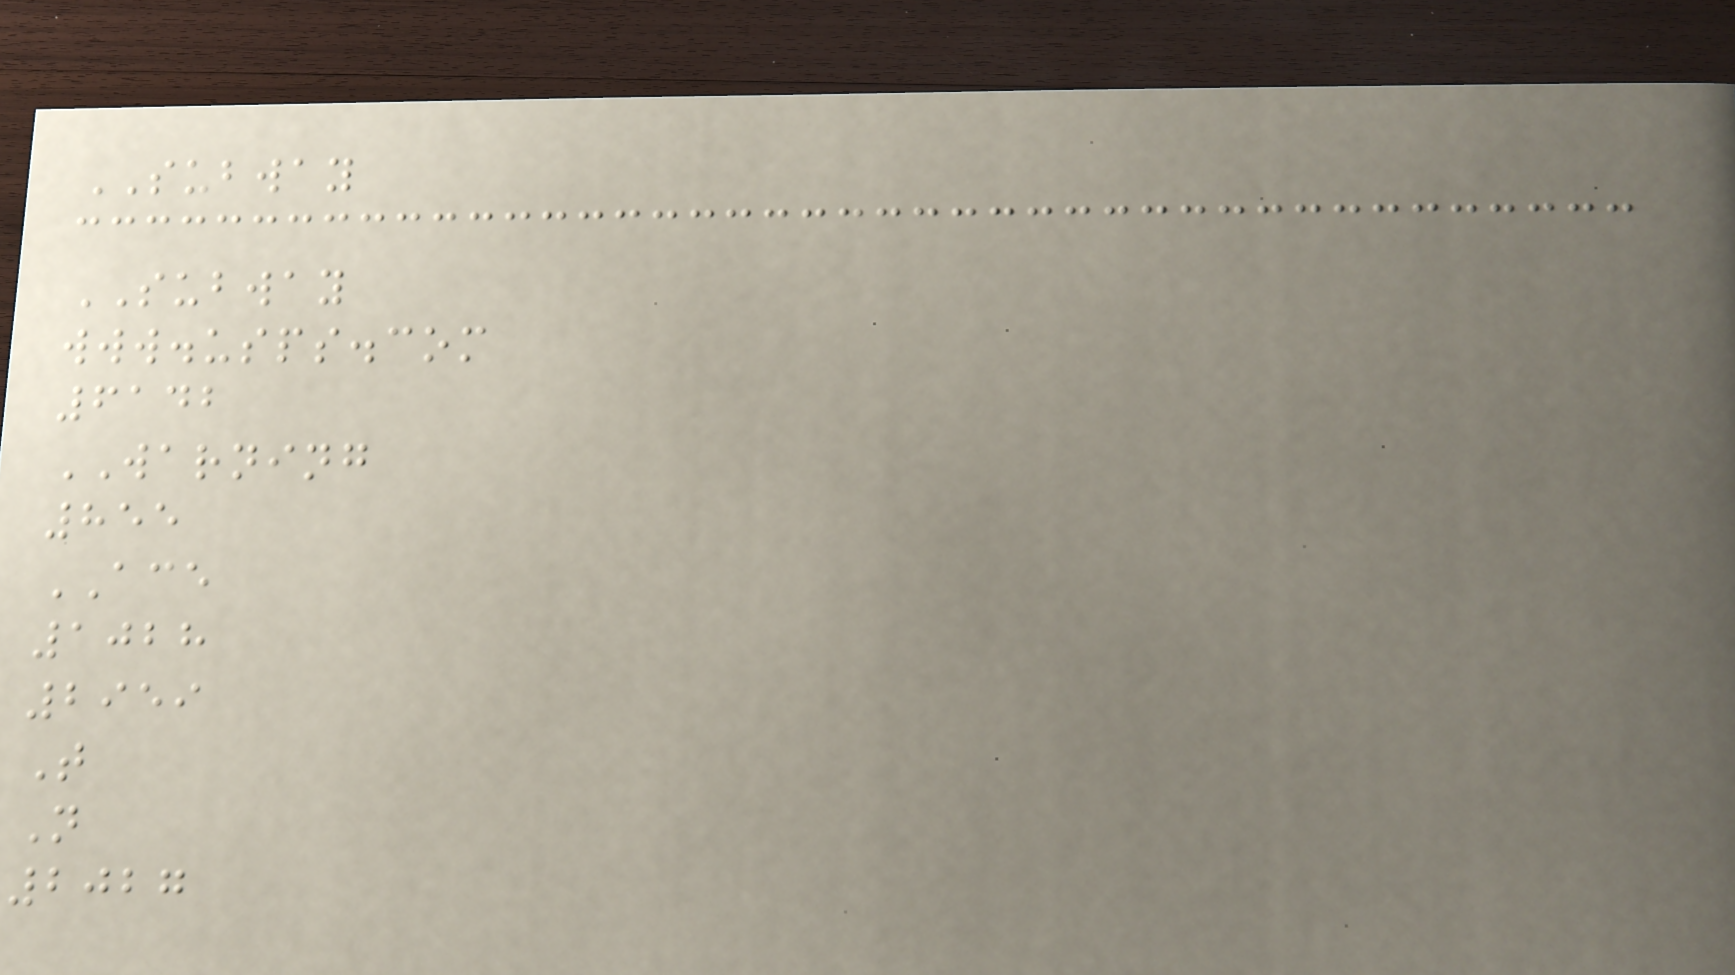SUBWAY
SUBWAY
www.usps.com
6142
WARNING
855
ACE
1028
2959
T
N
2027
